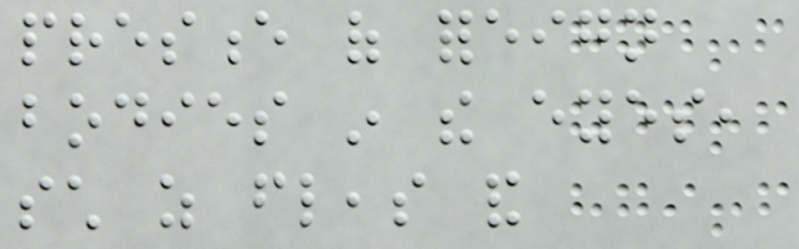presence of foreign
bodies in the eyes,
such as fleas and
